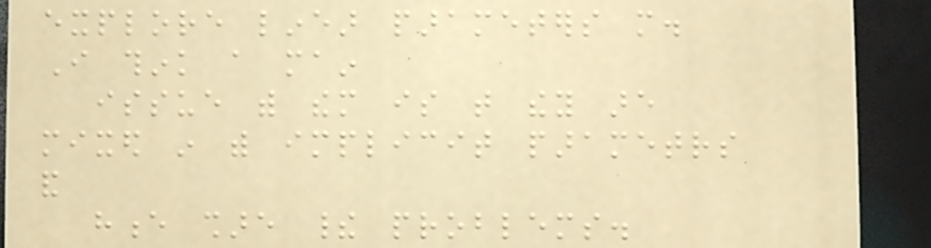explore linear parameters more.
I think a main
issue with them is that they are
mixed in with implicit parametrs
and
hence share their problems.
